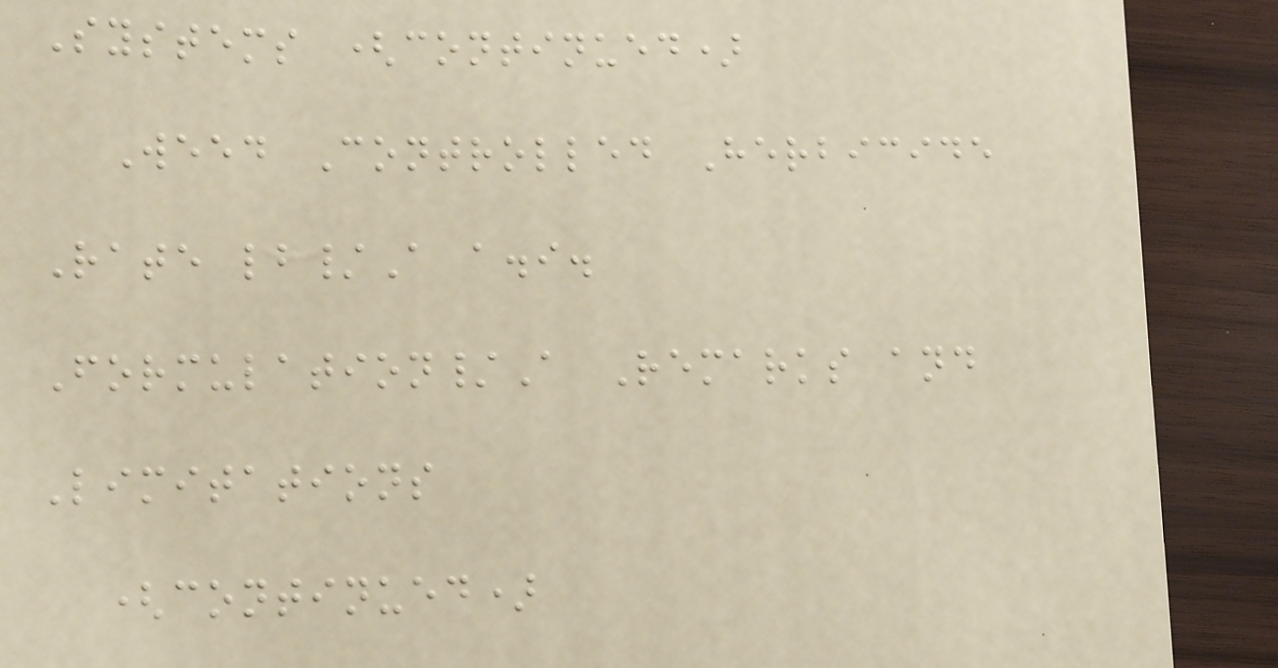Systems (continued)
Weed Controlled Herbicide
Rate lb/A a.i.
Formulation/A Remarks and
Limitations
(continued)
